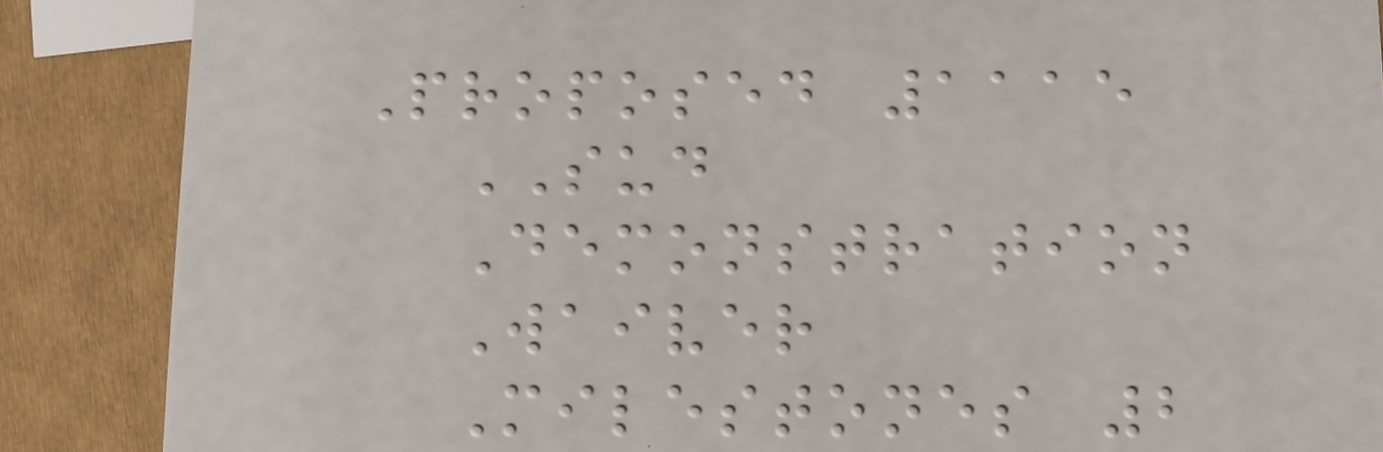Proposed 1115
SUD
Demonstration
Waiver
Milestones 2
